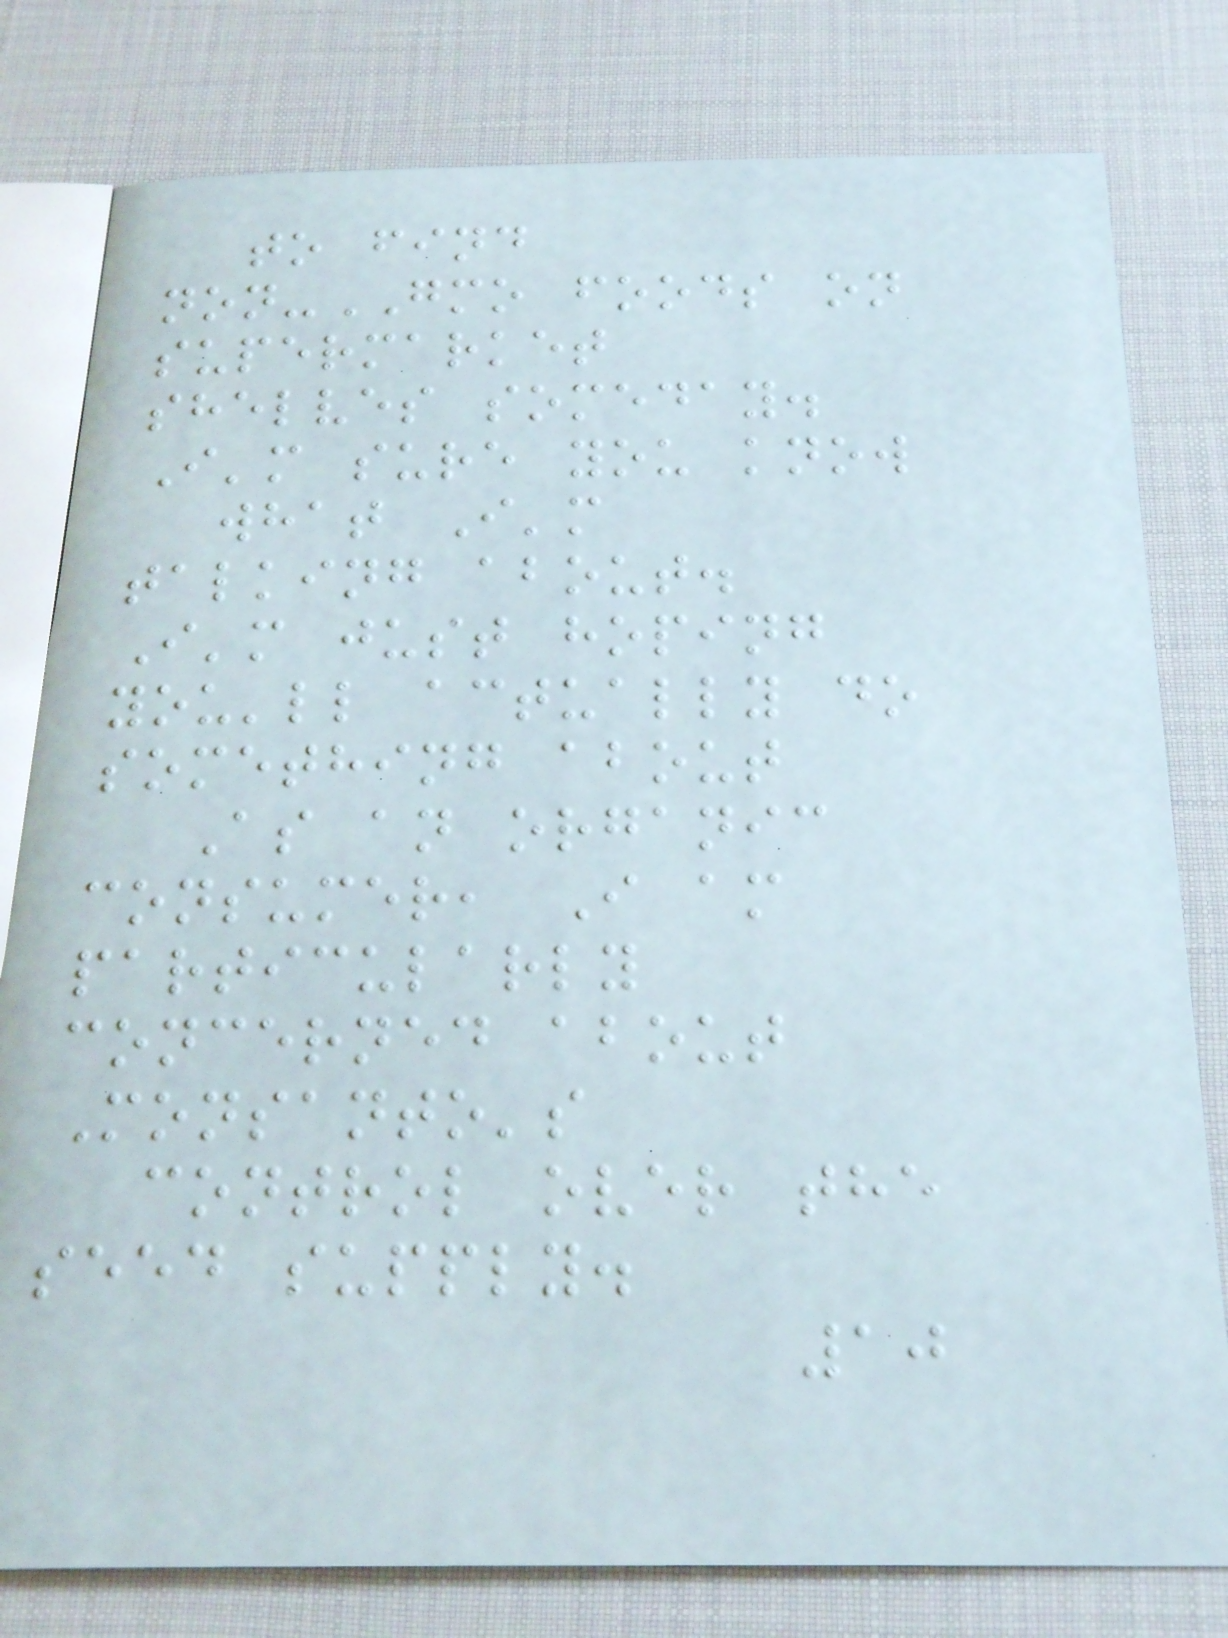to find
non-GMO foods on
supermarket
shelves someday.
I'm sure you know
what I'm
talking about.
I'm just hoping
you'll actually do
something about
As an organic
consumer, I am
particularly
concerned about
Monsanto's
control over the
seed supply.
10
